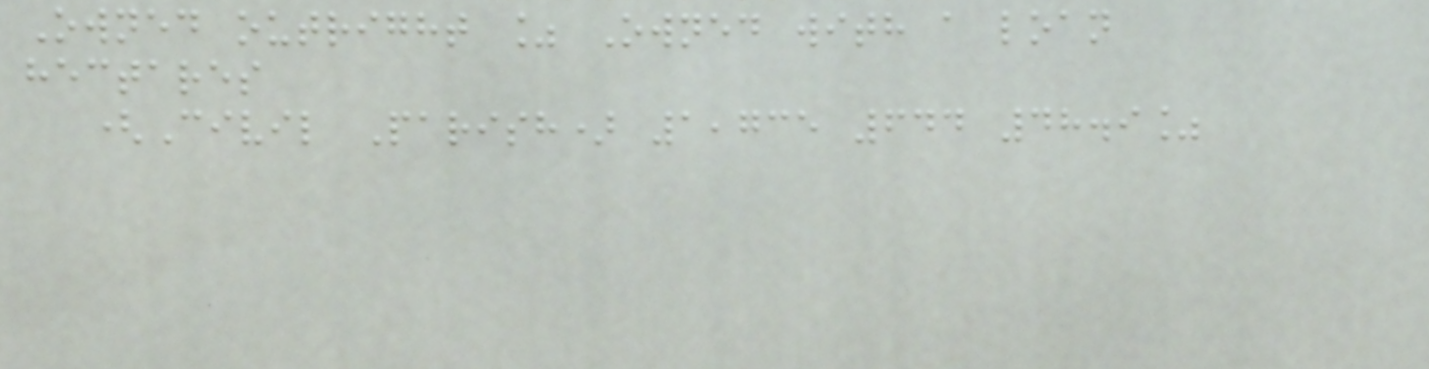Owned outright % Owned with a loan
hectares
(Civil Parish) 1,735 644 48.9%
